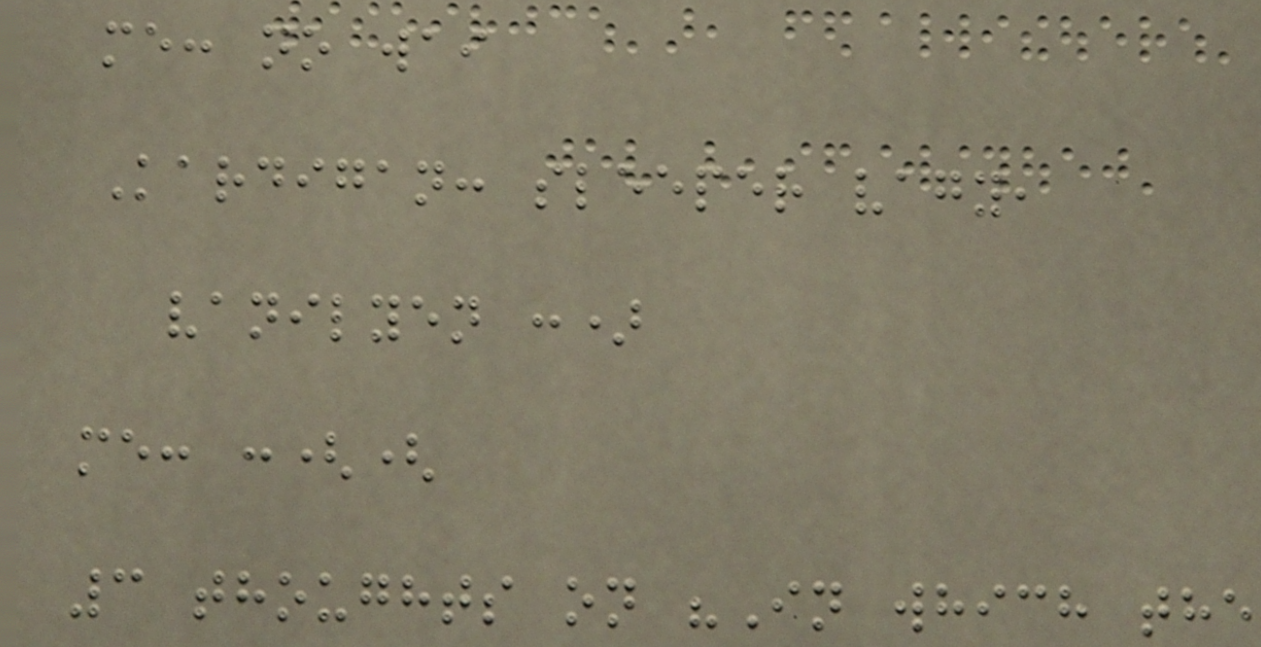me: no wai
Kardigan: sleeper vagy,
vanilyen :)
me: :((
3 thoughts on "In which the
